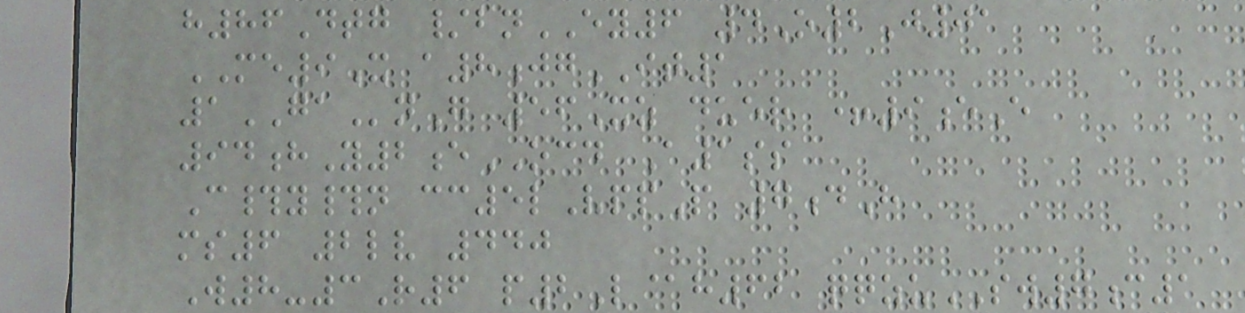h86Dtg /bnEY6 4O2J01
ME9X a8jgIT1
1GAnG 56Xz duer +9eE
94hY2eOCD A1ss
C#y#n cc5lVppP 7dH
ms6 2lv 440
W8-3R6 p2L@h62 qqzuSW7c1
